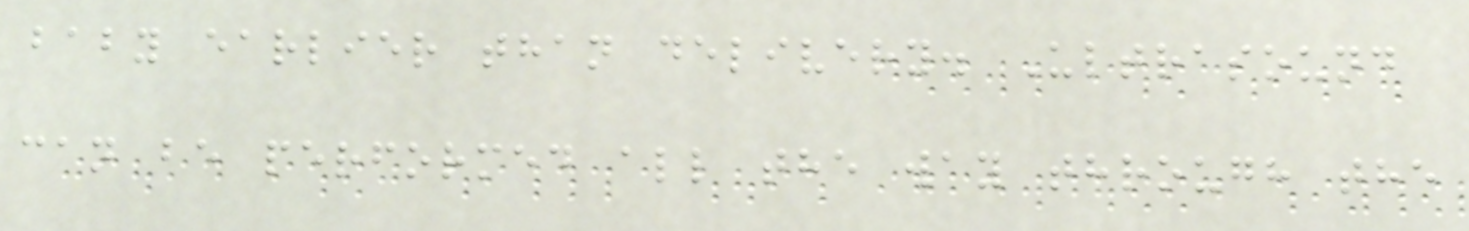baby earlier than delivery. Ultrasound
can be performed all the way through the
